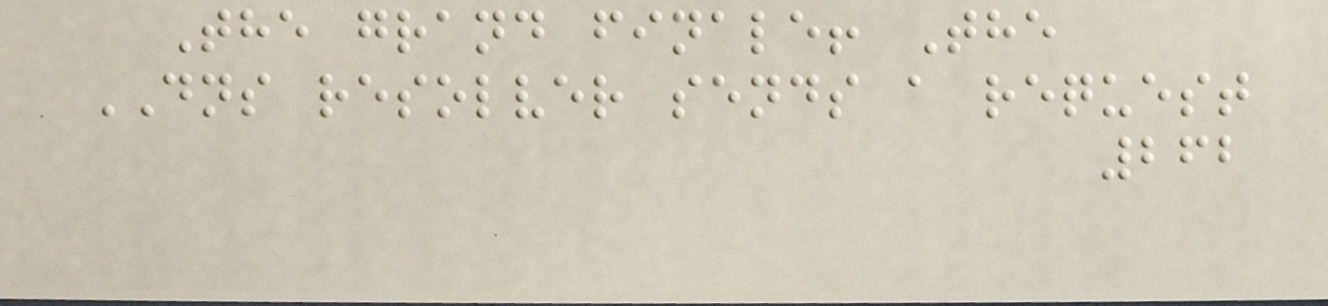The grand finale! The
DNS resolver sends a request
262
